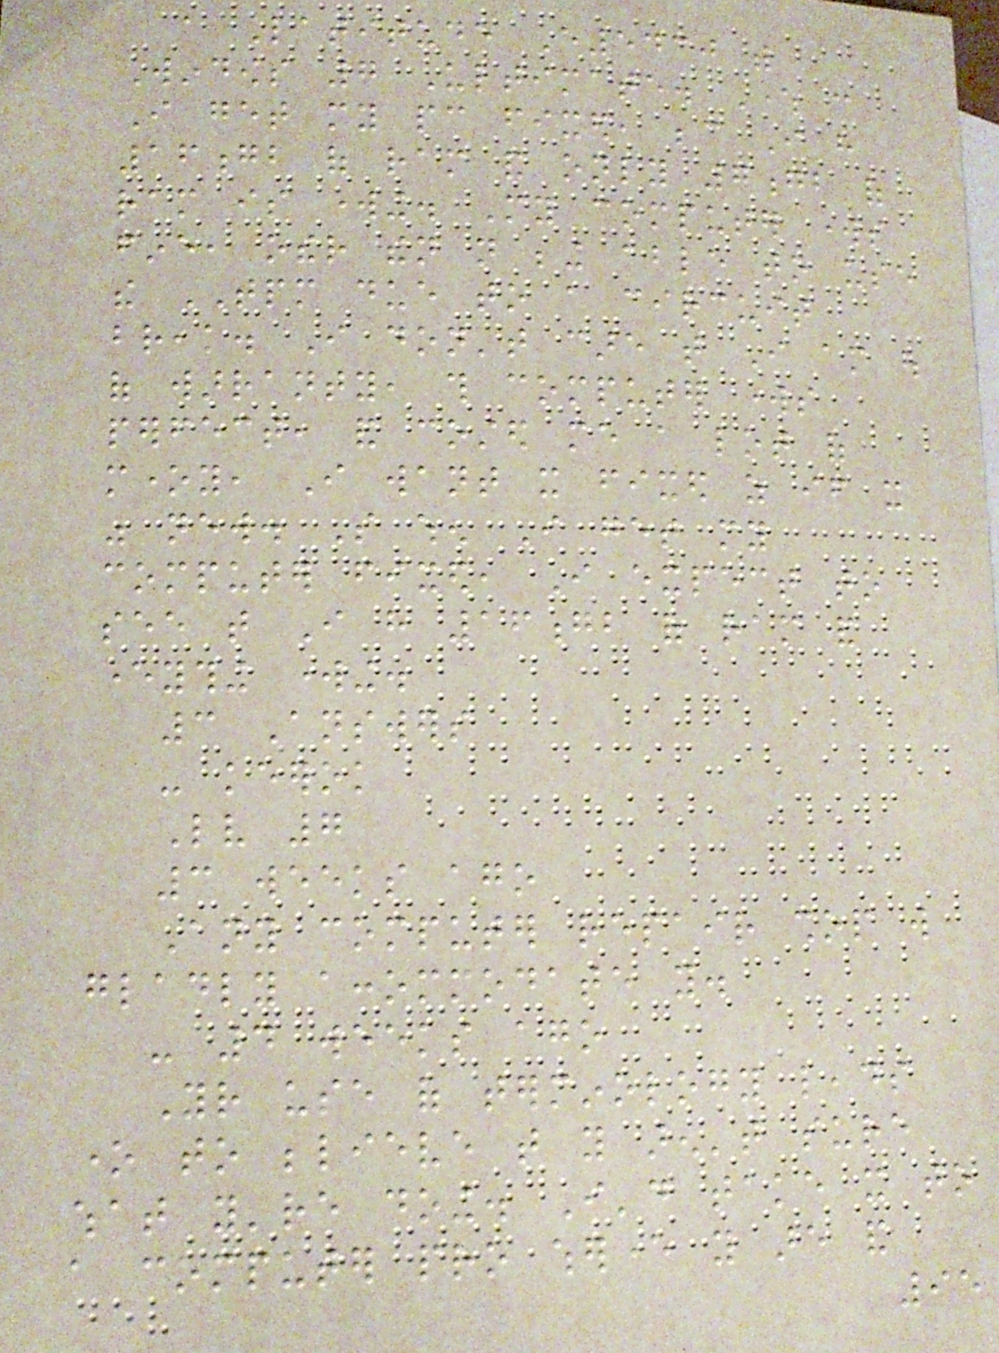a Latitude E5430 with
Windows 7 Ultimate. Where can
I get my pc fixed, because I have
16gb of ram and only 7gb of
ram is working. My computer works
fine, other then not being able to use
the TPM due to a circuit
break. I don't care that I am out
of warranty, this computer works
perfect, and costed me a lot of
money, I want it fixed as if it
was new. So when I get my
computer fixed, I expect to
see that I have 16gb of ram and
everything working.
3 Answers
- keerok
Lv 7
3 weeks ago
Any computer repair shop will
gladly accommodate you.
- 4 weeks ago
Your use of terminology leads
one to believe that you aren't sure
what you're doing. I'd take it to
a computer pro wherever you are and
95
